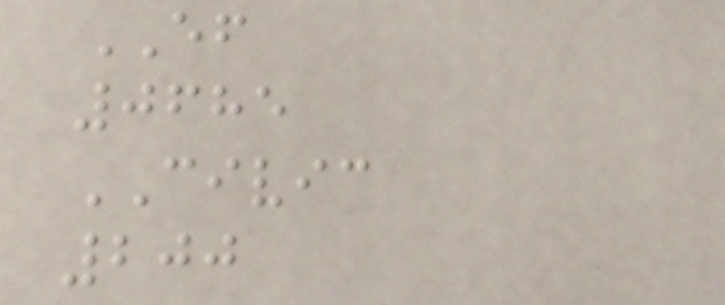EF
0685
CIVIC
200
